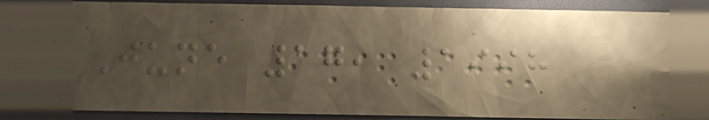June 17, 1998
